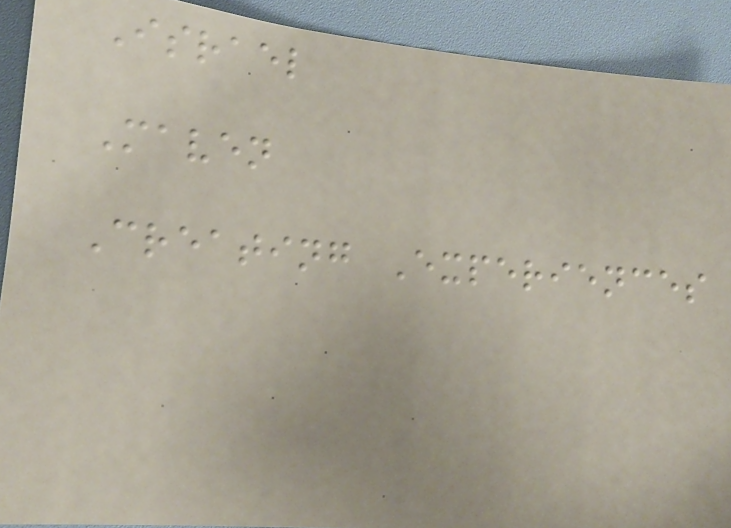Israel
Maven
Creating Experiences
